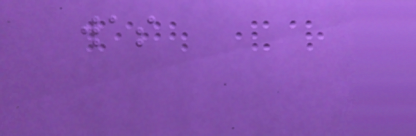was
